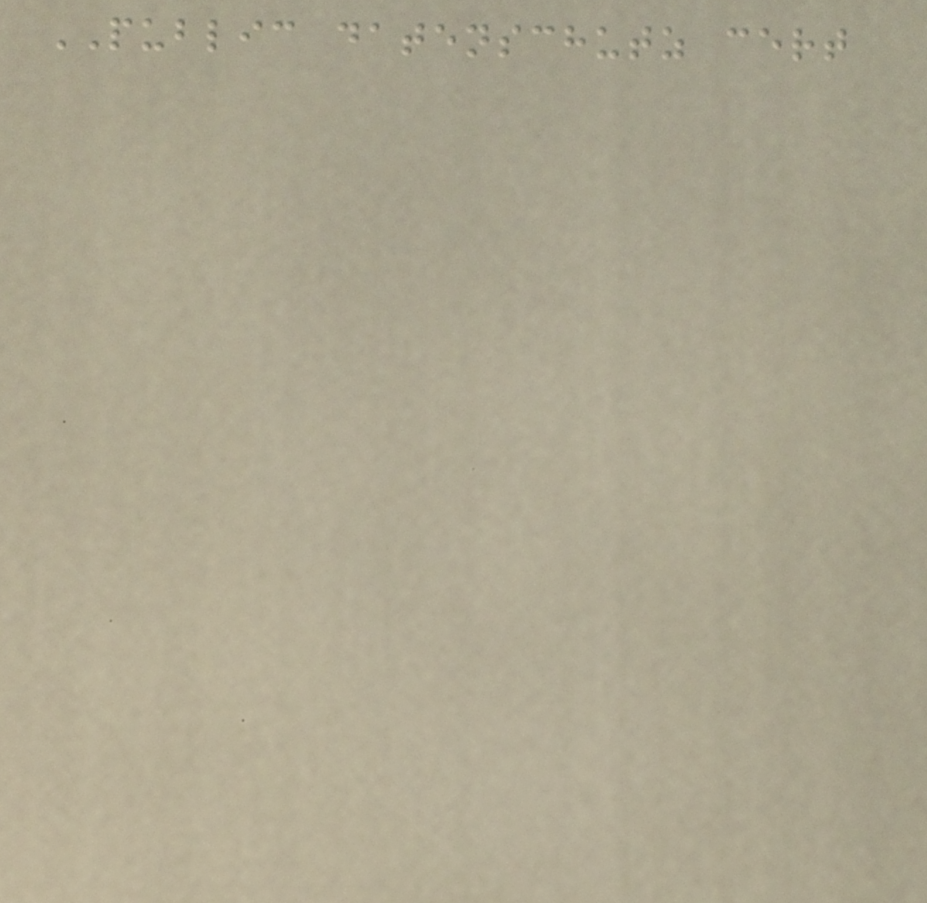PUBLIC datenschutz cert
